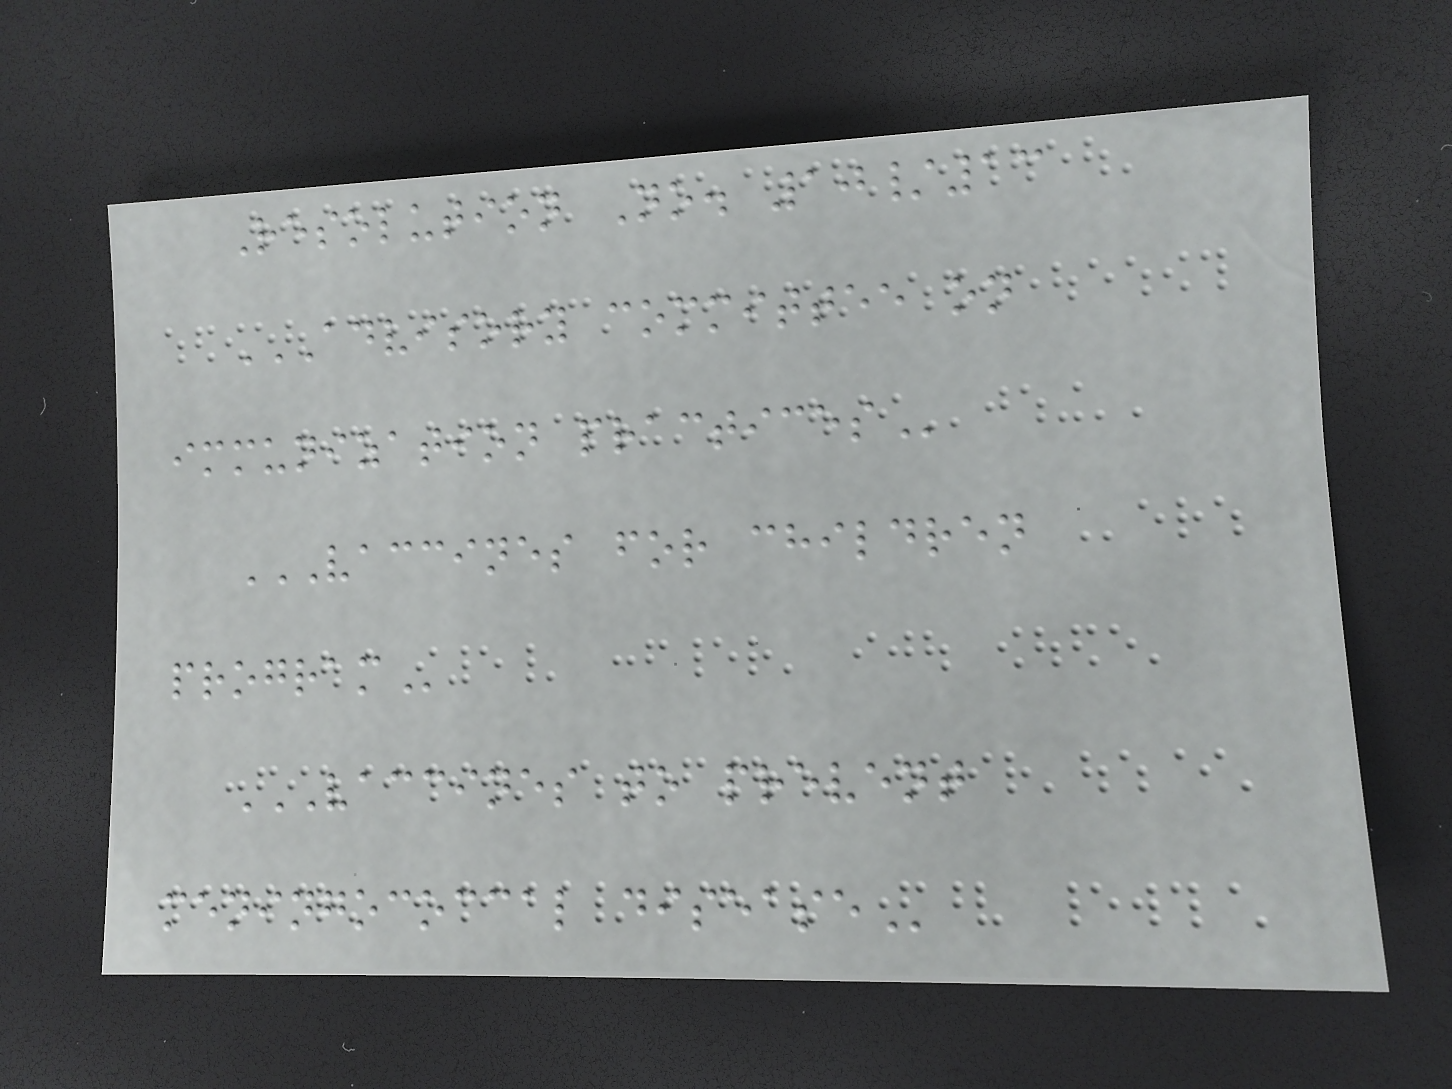Resolution No. 10/13
ADVISORY COMMITTEE ON
IMMUNIZATION PRACTICES
VACCINES FOR CHILDREN
PROGRAM
VACCINES TO PREVENT
MENINGOCOCCAL DISEASE
